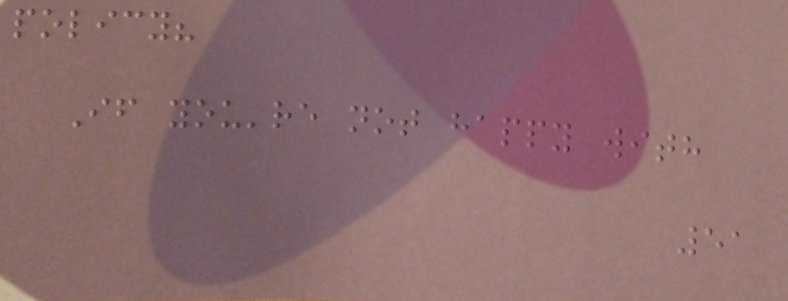policy?
If you're not happy with
51
